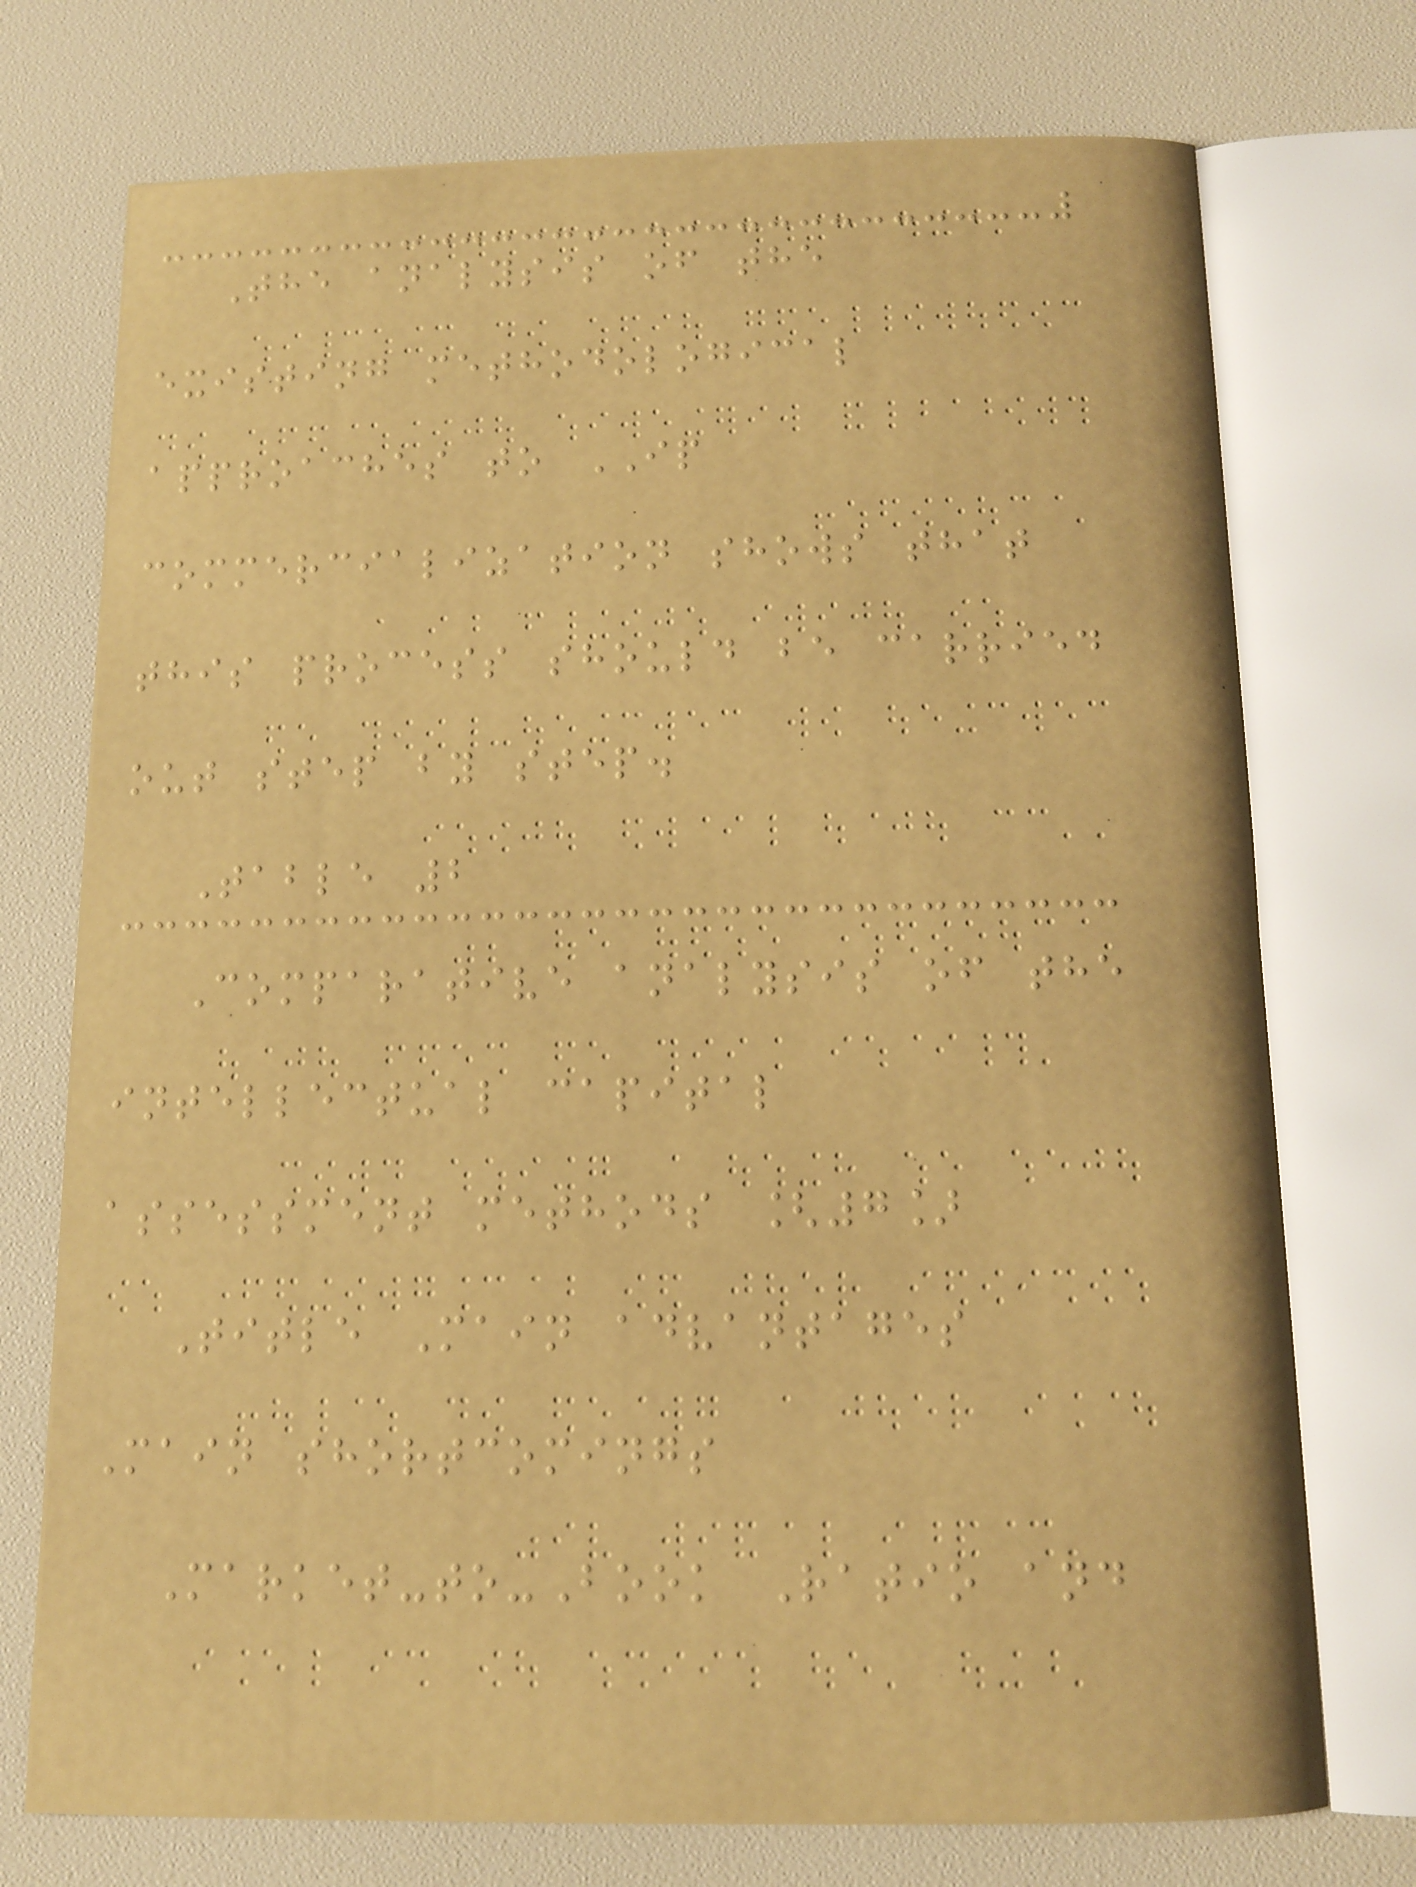The analysis of the
existing methodological
approaches to IP
commercialization shows that
this process should be carried
out step by step.
Table 2
Comparative analysis of the
intellectual capital
assessment methods [7]
Title Main advantages
Main shortcomings
Market-to-Book Ratio and
